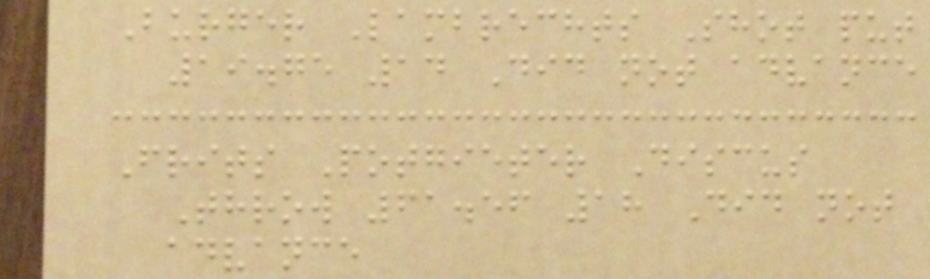Burger Lambrechts Shot put
19.75 14 Did not advance
Frits Potgieter Discus
Throw 61.56 18 Did not
advance
